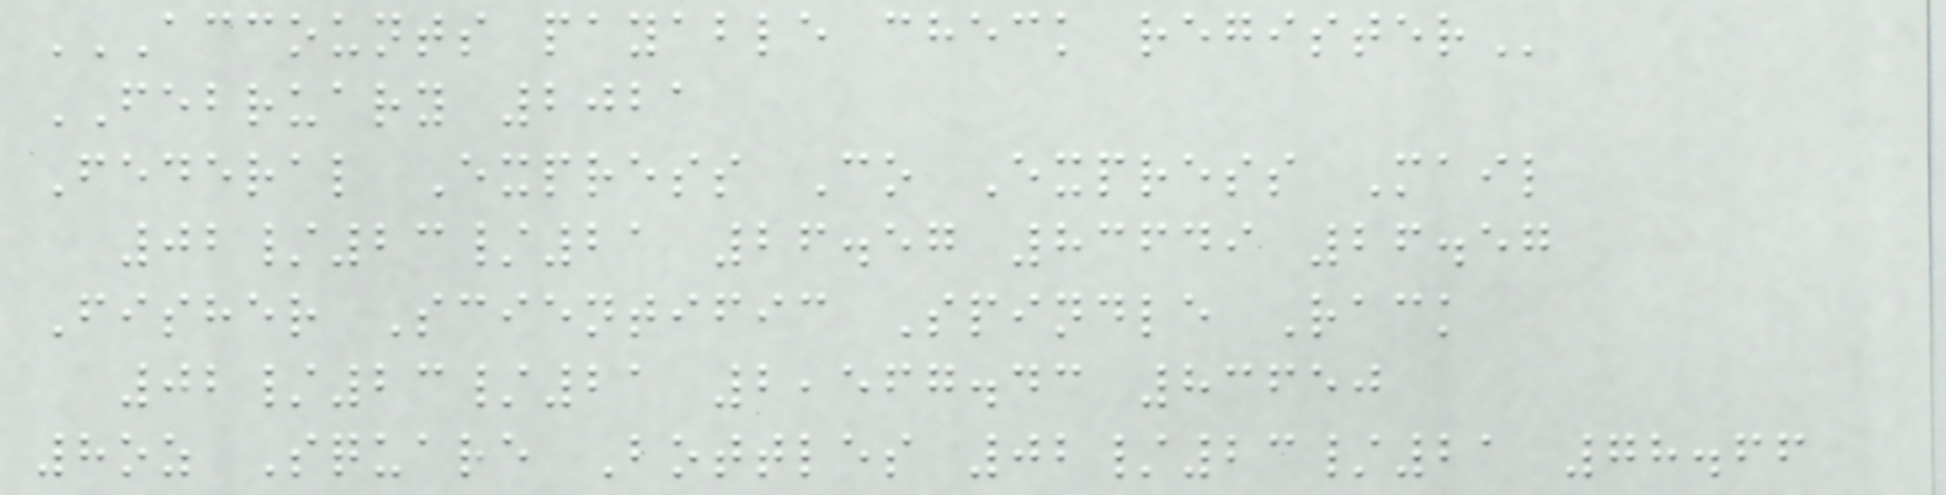ACCOUNTS PAYABLE CHECK REGISTER
FEBRUARY 2021
Federal Express Co Express Mail
02/23/21 26.57 83649 26.57
Fisher Scientific Spindle Rack
02/23/21 2,567.43 83650
8oz Square Bottles 02/23/21 78.66
